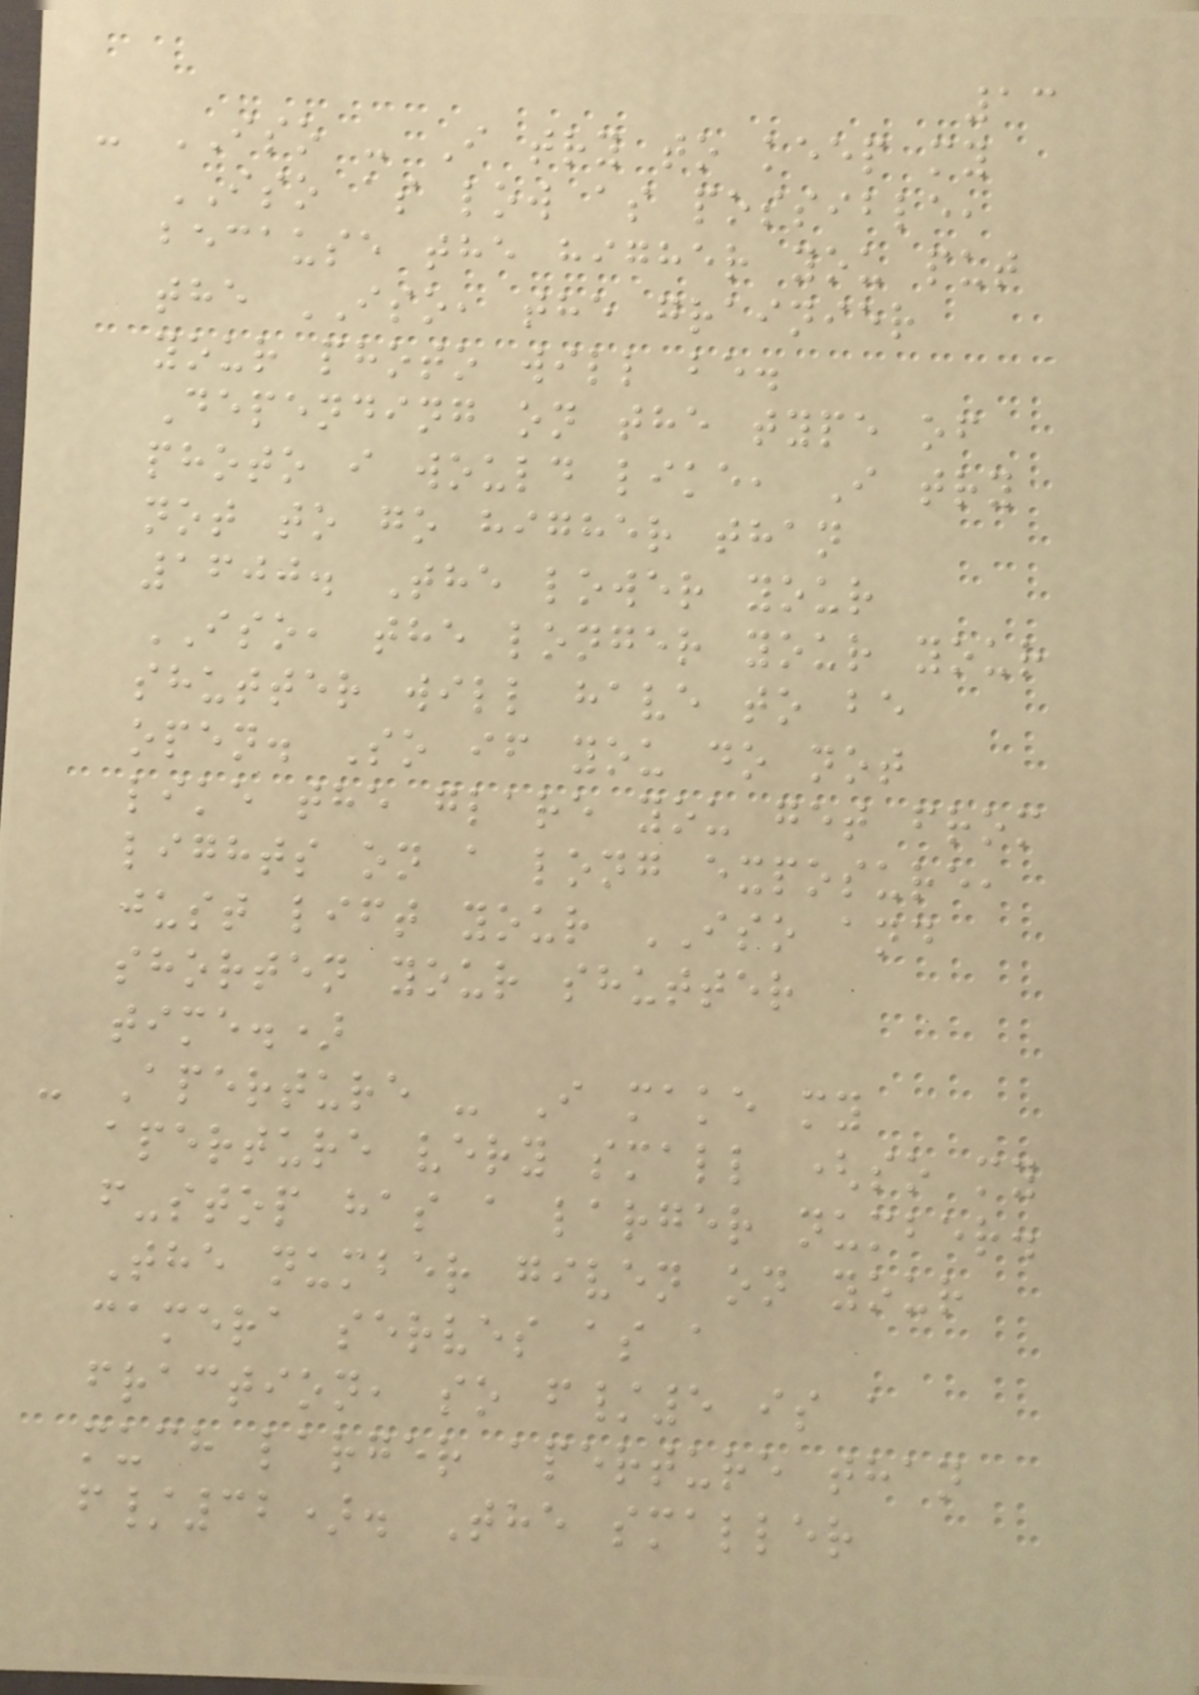13
- ISO - I try to keep my
ISO as low as possible,
because the higher you put
the ISO, the grainier
your photo will be.
Depending on the type of
photo i would like, I try
not to go higher than
1600. The lower your
ISO, the longer your your
shutter will have to be
open. So if you do not
like the glare you get from
lights on a long exposure,
just lift your ISO and
shorten your shutter
time.)
- Aperture - I make my
aperture very small (so my
f-stop has a larger number.
The number given on your
camera serves as a
fraction, so f/5 is a
much larger aperture than
f/32). The smaller
